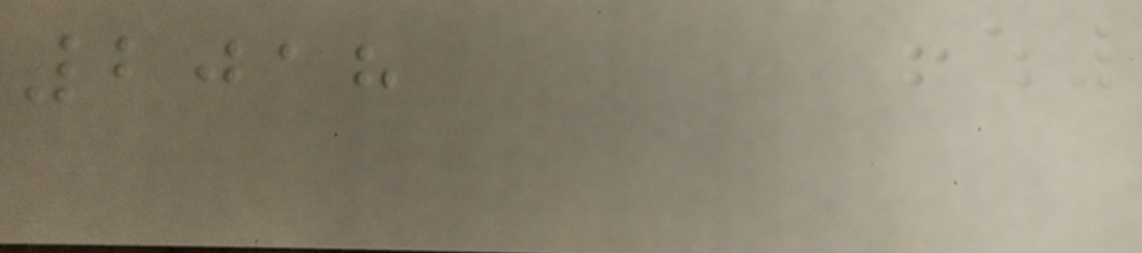2018
